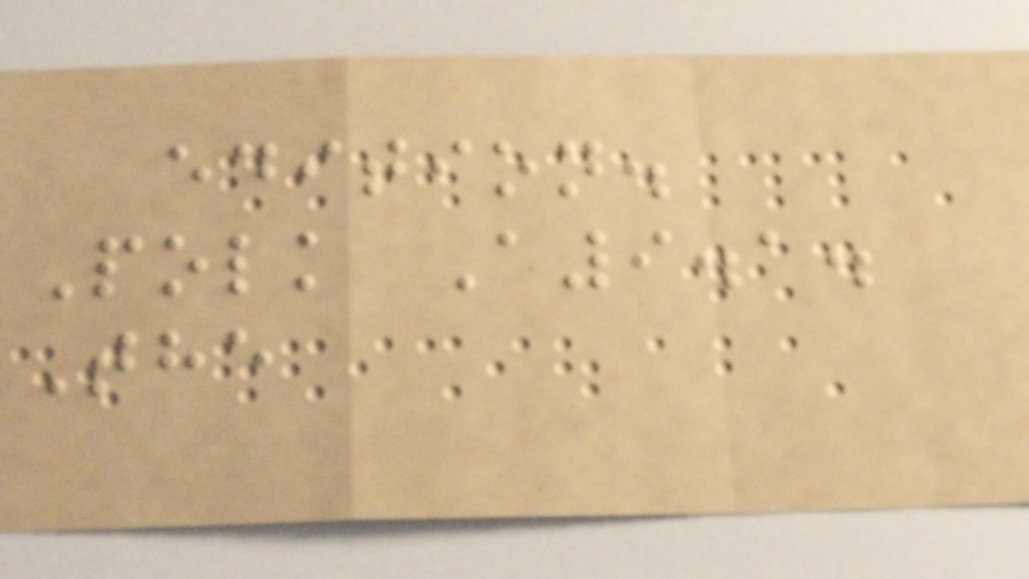edition.
Polk A9.1.
The
